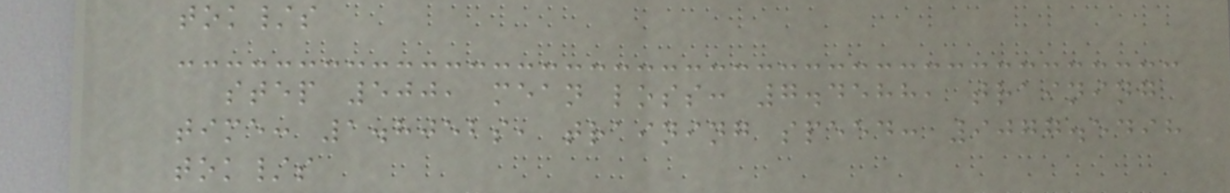tok/s
step 500, mean loss: 7.4588, training
time: 1.8052s, training speed: 9077.5498
tok/s
